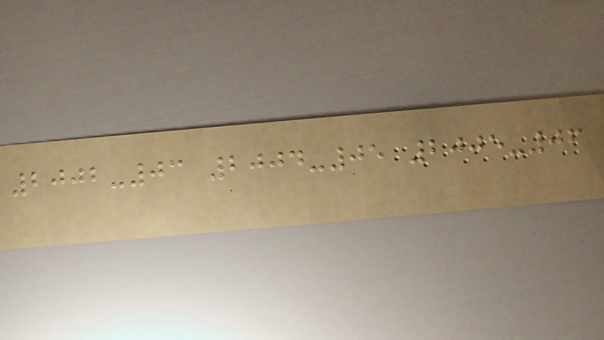2002-03 2004-05 2005-06
